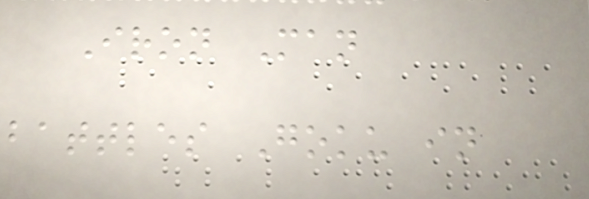Iron Man
battles Goku in
